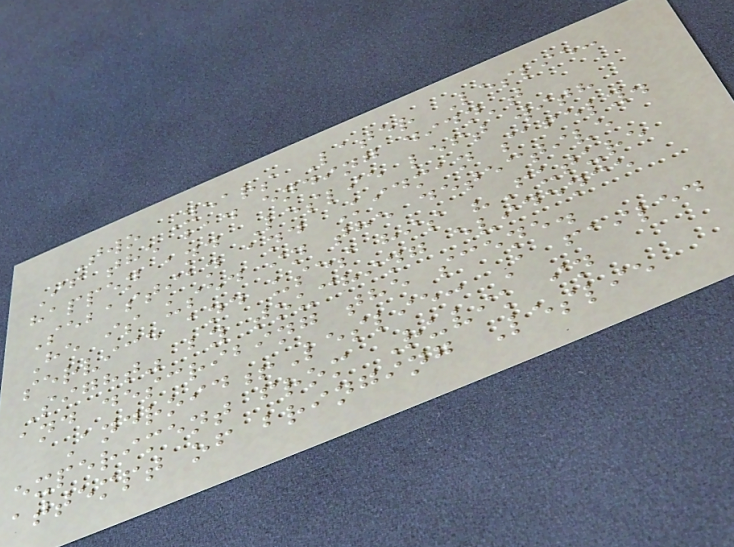Two Years Later Leslie:
If the bad ending didn't
happen and Leslie left with
Sebastian and Kidman safely.
He is used in the detective
service and uses his "Future
Sight" by touching evidence
and describing the scene.
Android!Leslie: A failed
experiment from Ruvik in
attempt of bringing Leslie
